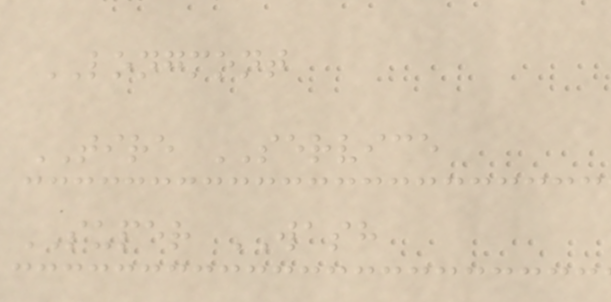LONGMONT
TIRE SERVICE
SUPER WASH
